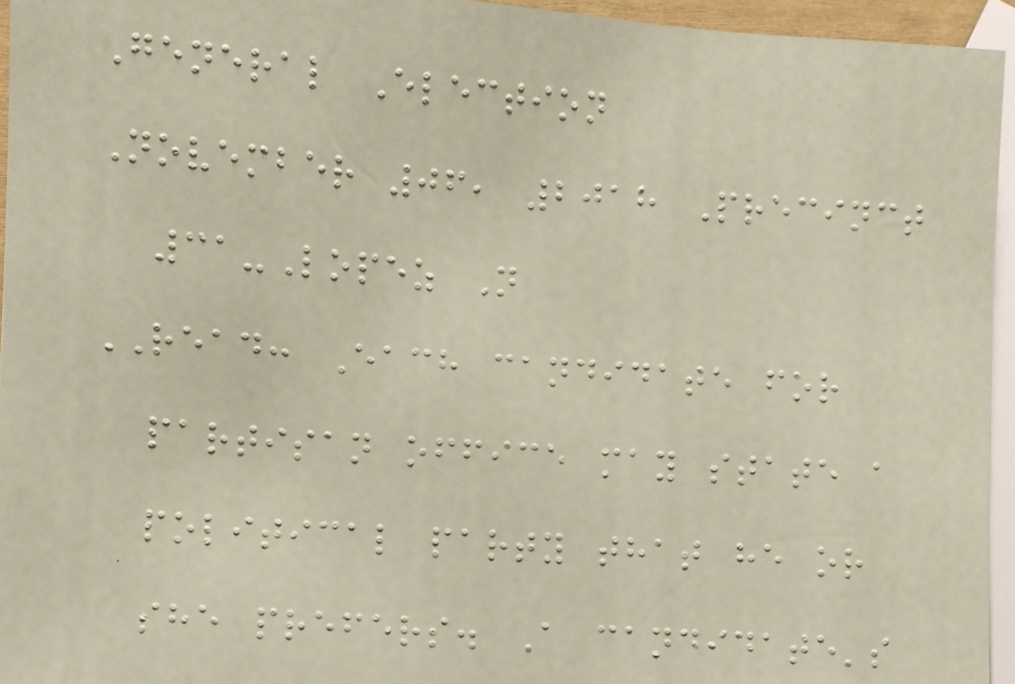General Election
November 06, 2018 Precinct
31-Lopez N
READ: Each candidate for
partisan office may state a
political party that he or
she prefers. A candidate's
